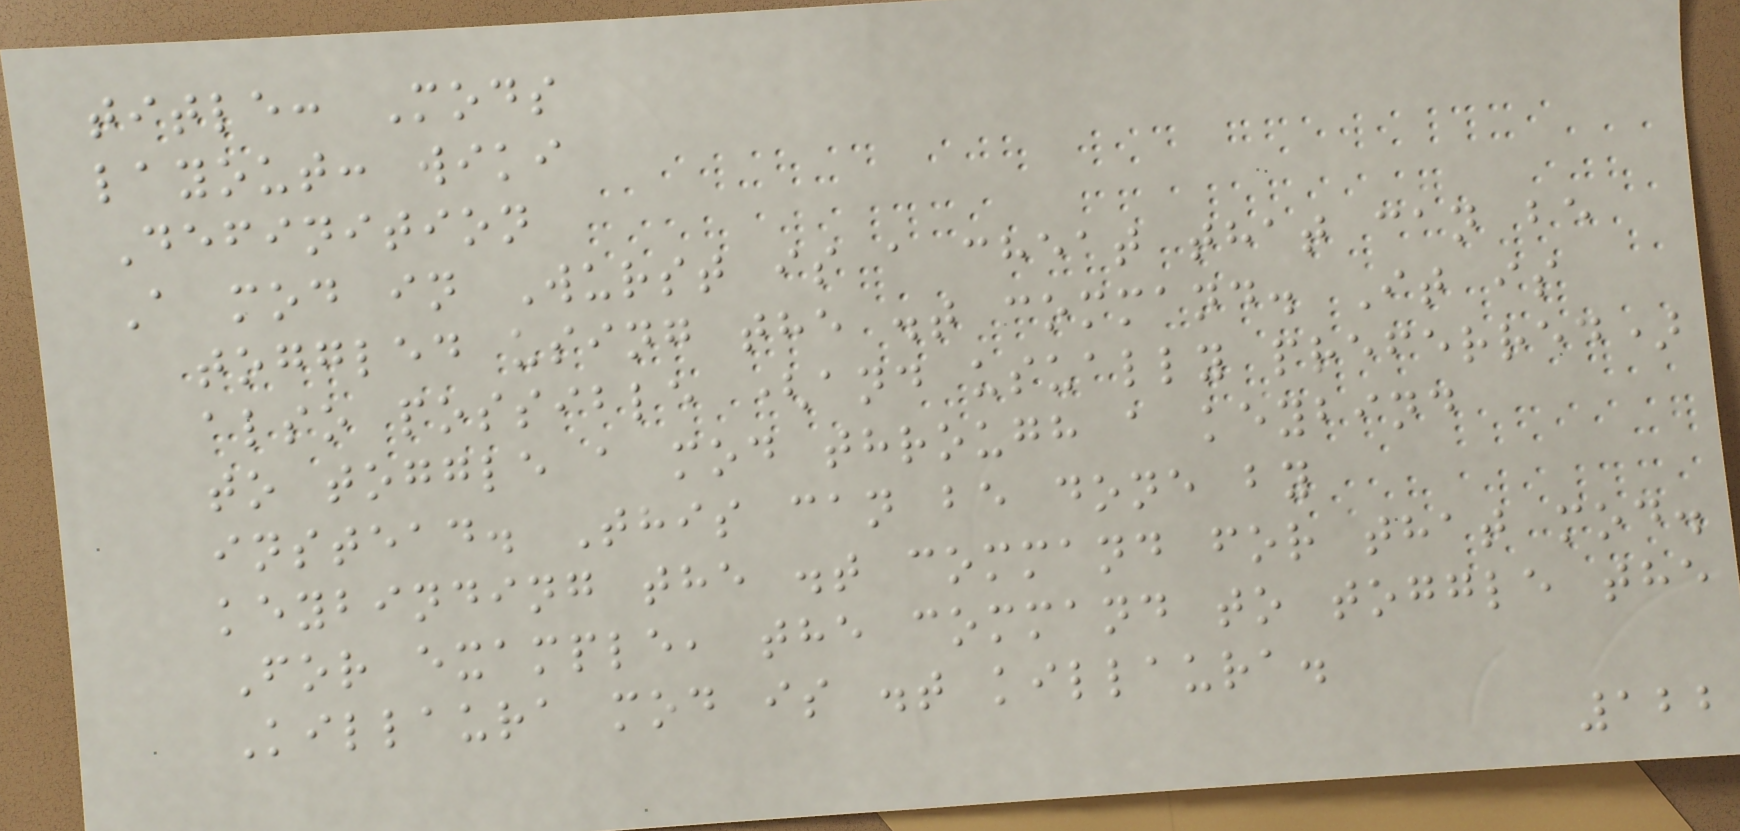title: Mods
layout: wiki
Definition
A mod in Wurst is a cheat that can be
toggled using the .t command. It is
also possible (and usually preferred)
to toggle a mod through a keybind
instead. This can be done by
keybinding the .t command for that mod.
For example, the command to toggle the
Killaura mod is .t killaura.
122
